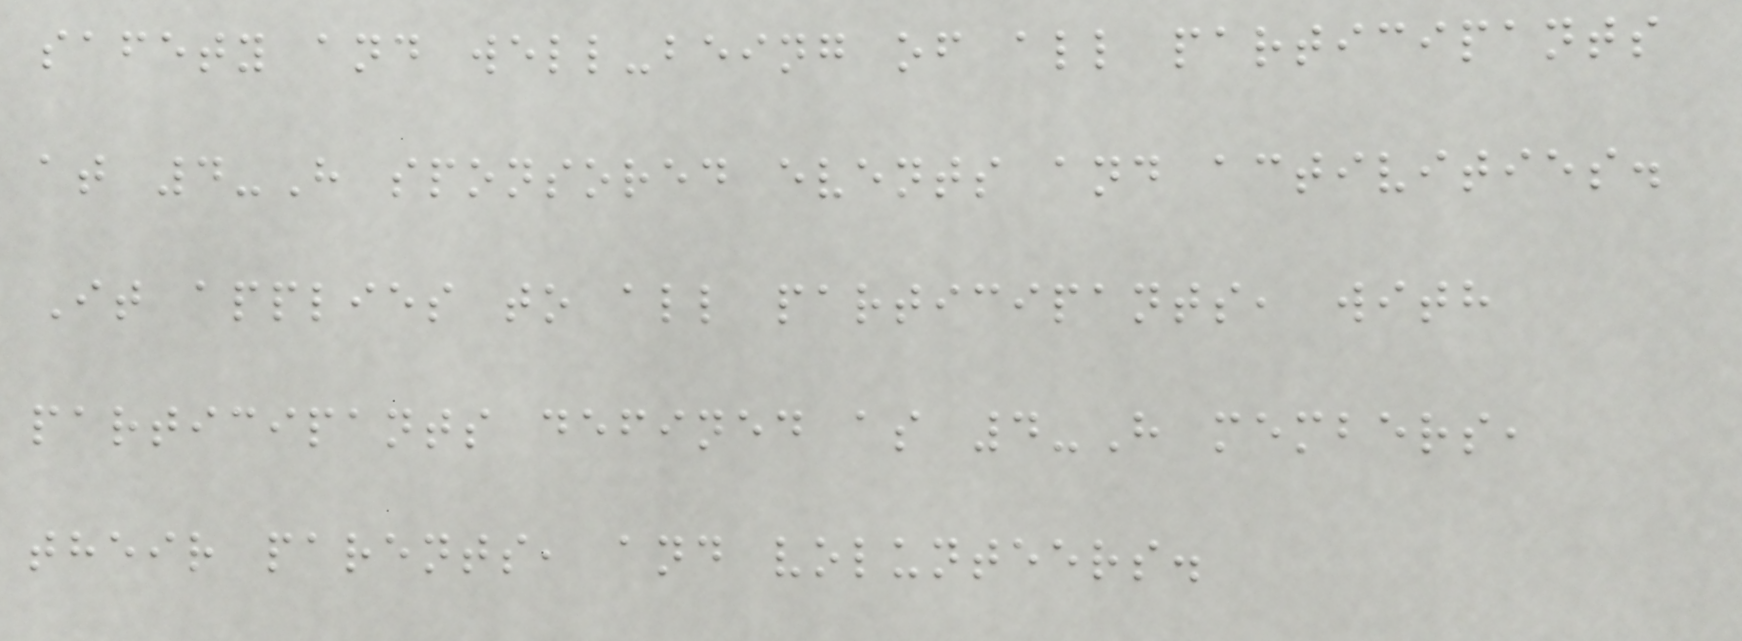safety and well-being of all participants
at 4-H sponsored events and activities.
It applies to all participants, with
participants defined as 4-H members,
their parents, and volunteers.
